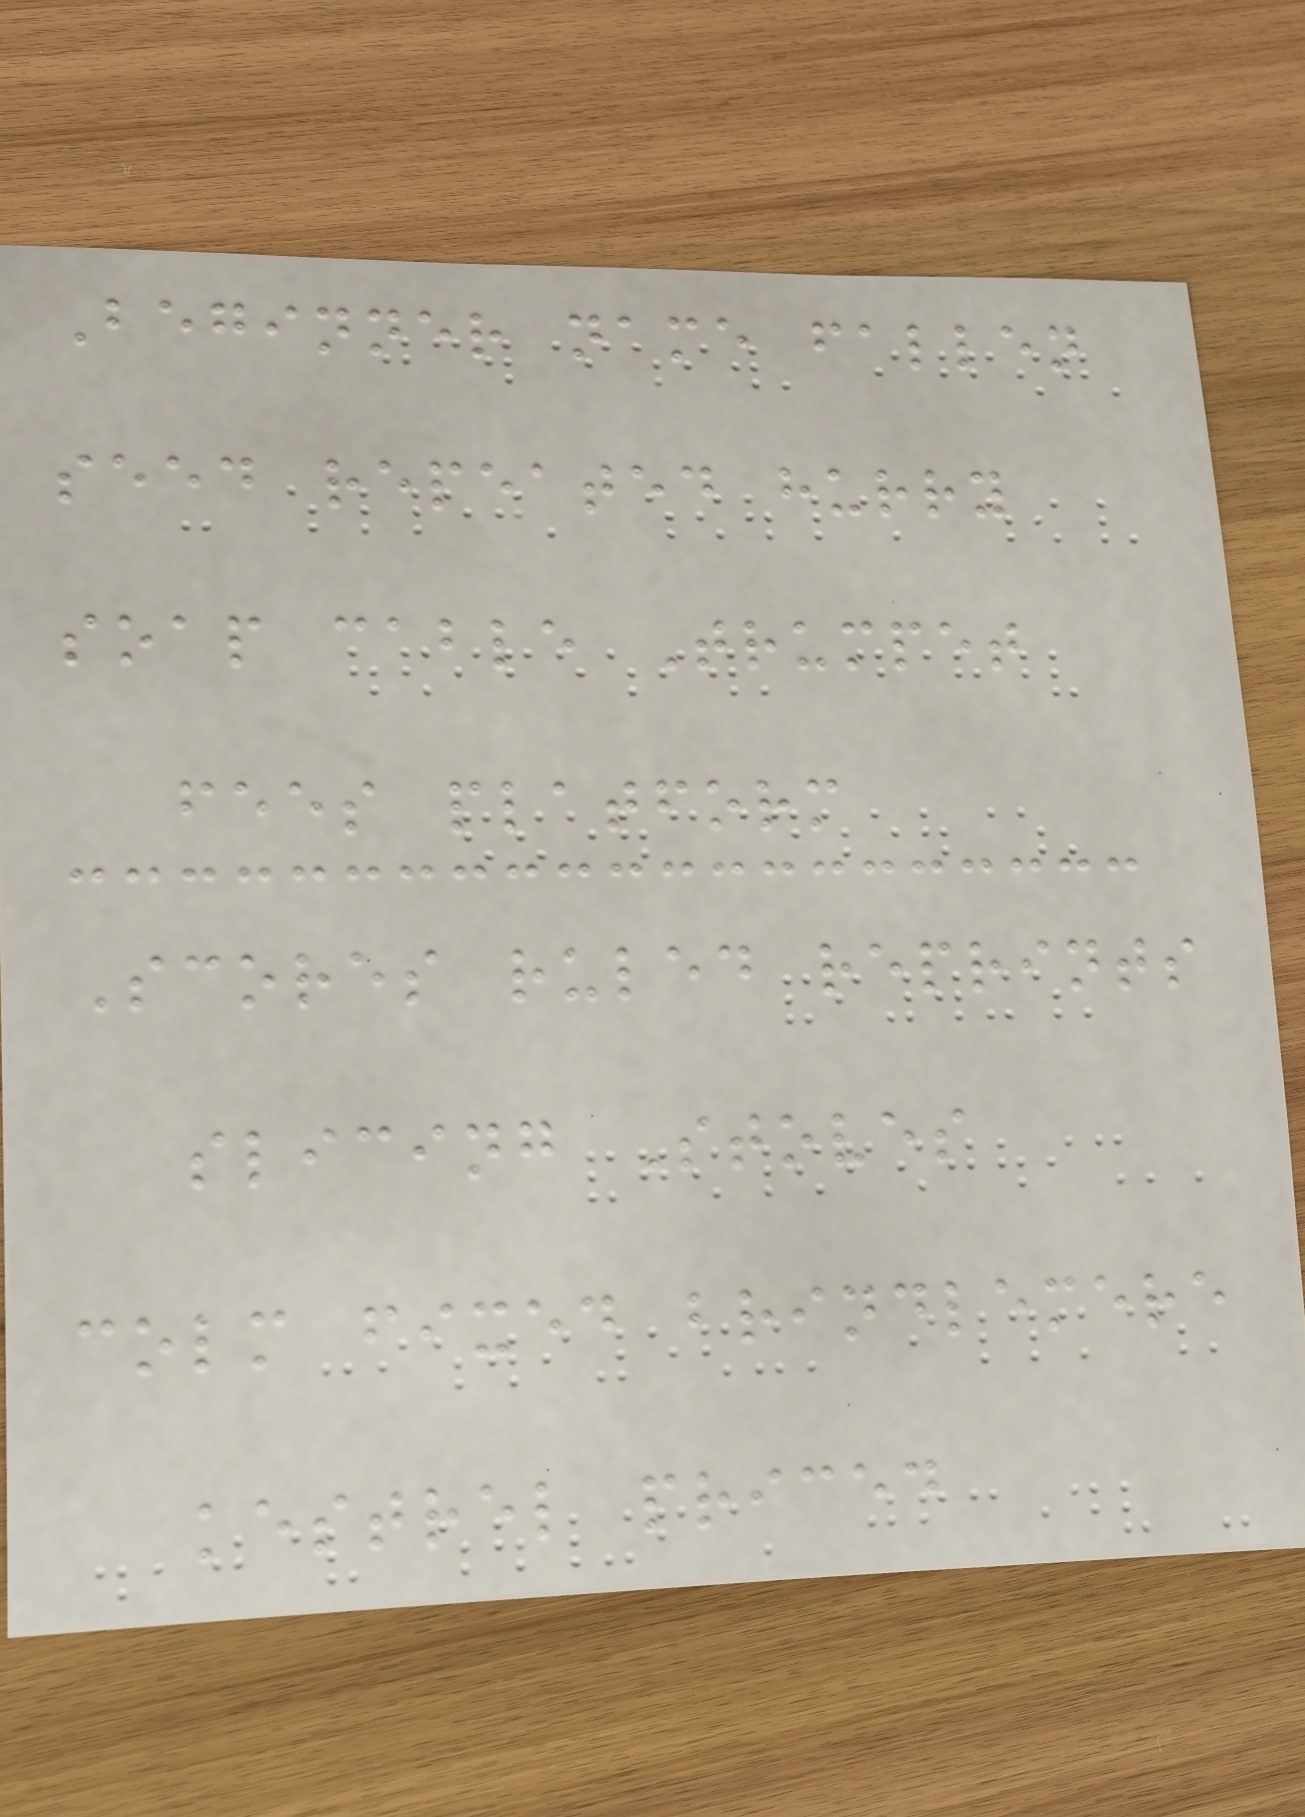Beginner name fallen
seed repeated hurry
soap cable Trumpet
fees platform
Scores ruled reprints
slicing Stoves
colm fixed brindlemere
kestrel priced
